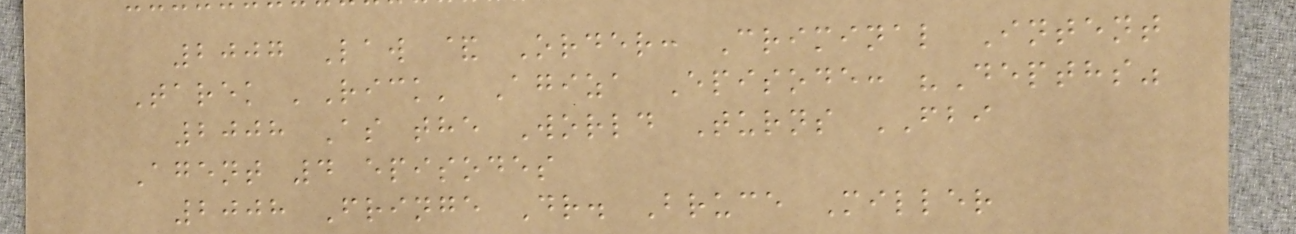2007 Law & Order: Criminal Intent
Tarek 'Rick' Agiza Episode: "Depths"
2008 As the World Turns FBI
Agent 4 episodes
2008 Fringe Dr. Bruce Miller
